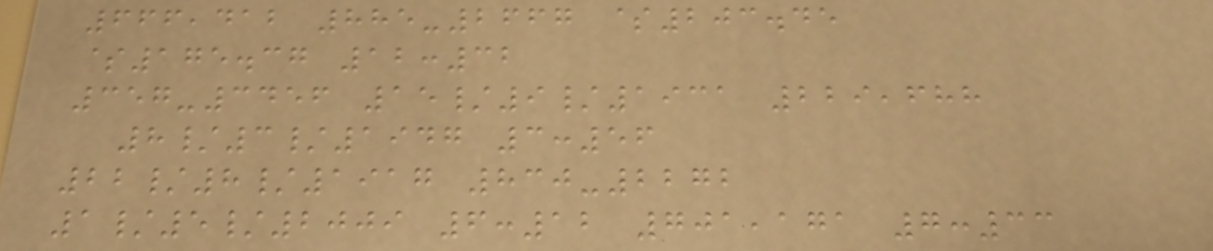666,412 885-2667 $203.45
$175.37 12:32
357-3456 15/9/1931 229,688
8/3/1947 3:56
22/8/1917 830-2272
1/5/2009 6:12 701,171 7:33
